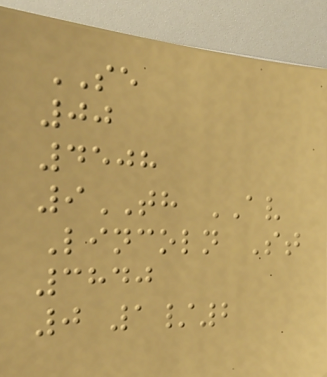SE
00
4508
9TH AV
Lincoln St
3840
0 1/2
